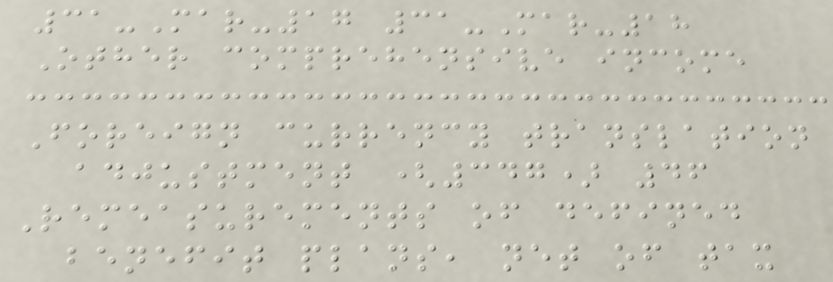31-Mar-17 31-Mar-18
Other comprehensive income
Foreign currency translation
adjustment (347) 46
Remeasurements of defined
benefit plans, net of tax
